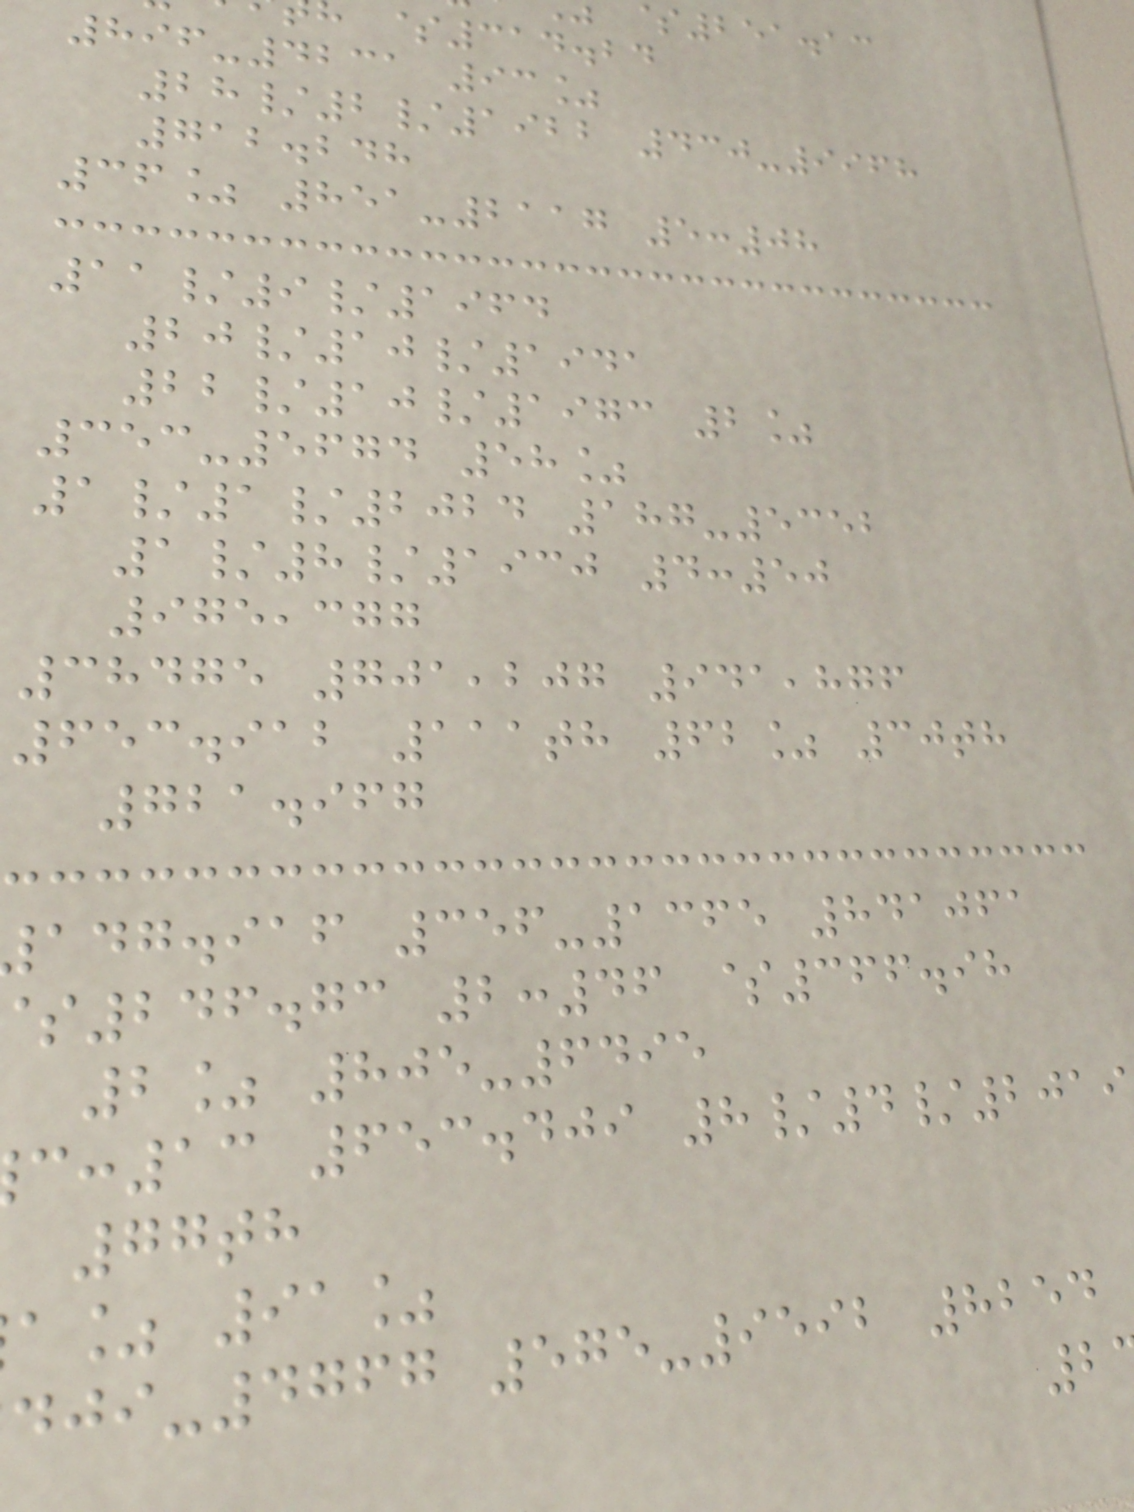$251.13
$314.24
896-4231 93%
28/2/1922 430-9968
712.248
36% 851-2117 5:08
11/9/1964
20/10/1941
22/10/1973 2%
353-5674 58%
1/1/2024 187-5352
1/8/1930 4:50
975,377
38475 701,207 941,876
653.912 111th 62% 30th
721.967
adg.iaf 356-1365 841061
246.73 2:46 $366.98
2% 805-6495
:13 653.409 8/4/2019
77th
a% 91%
-4767 575-9592 8254
